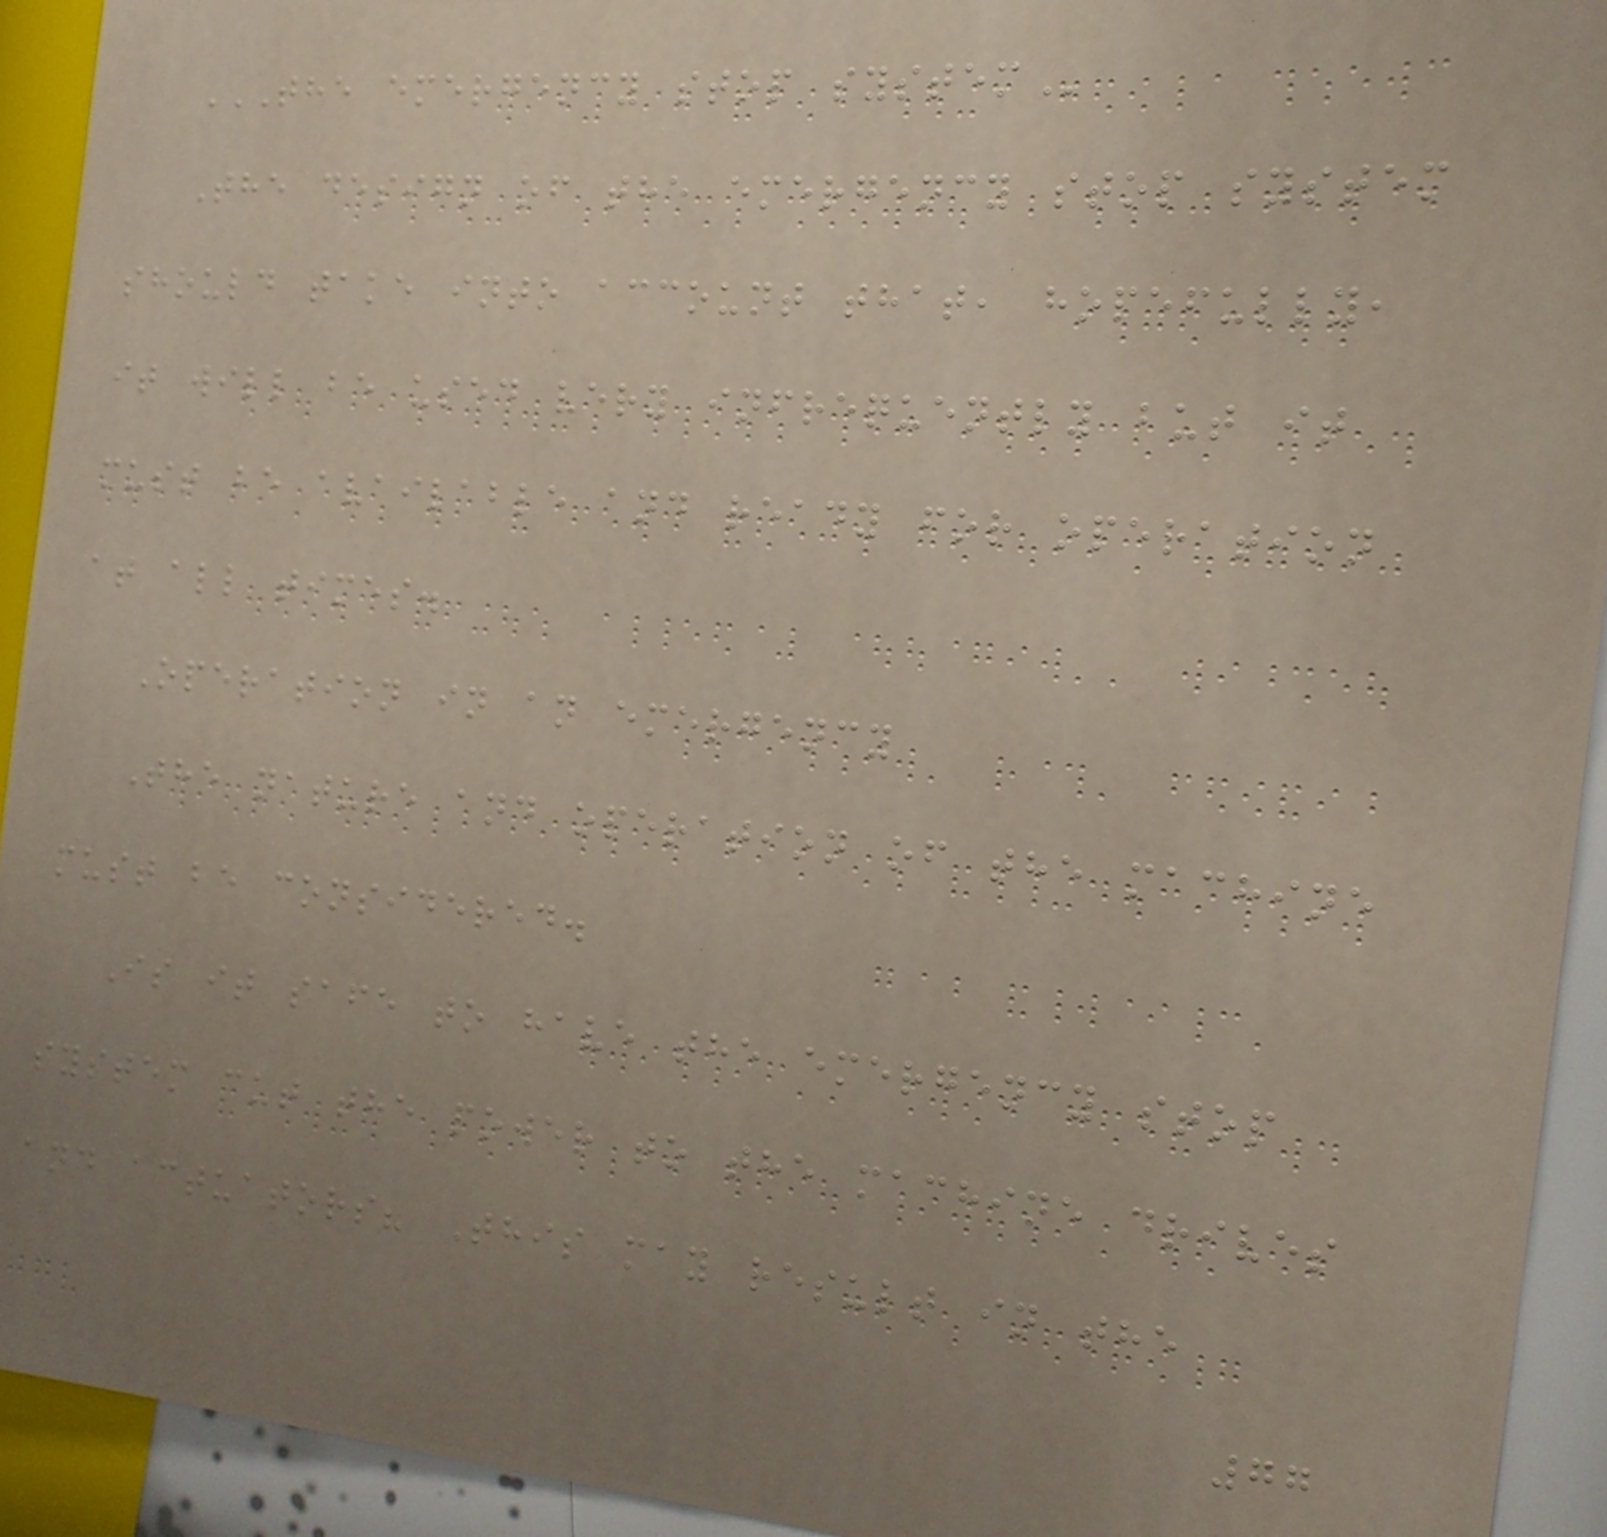THE EMERGENCY STOP SYSTEM
The design of the emergency stop system
should take into account that, hopefully,
it will be used very infrequently but it
must be available and ready for operation
at all times.
Operation in an emergency
The nature and operation of the machine
must be considered.
Is it safe to have the emergency stop
system cut the power to the machine drives
and actuators? This may result in the
77
